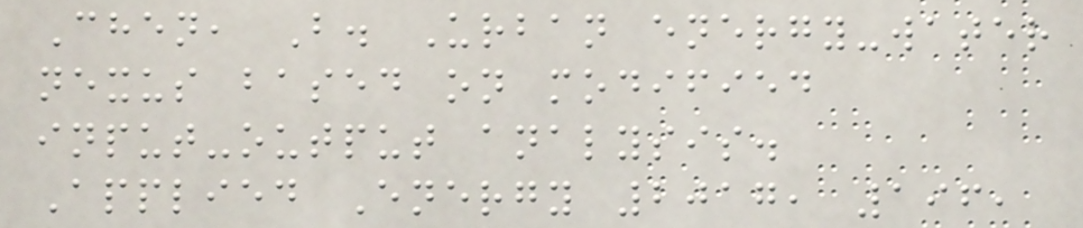Chen, B. Urban energy-water
nexus based on modified
input-output analysis.
Applied Energy 2017, 196,
